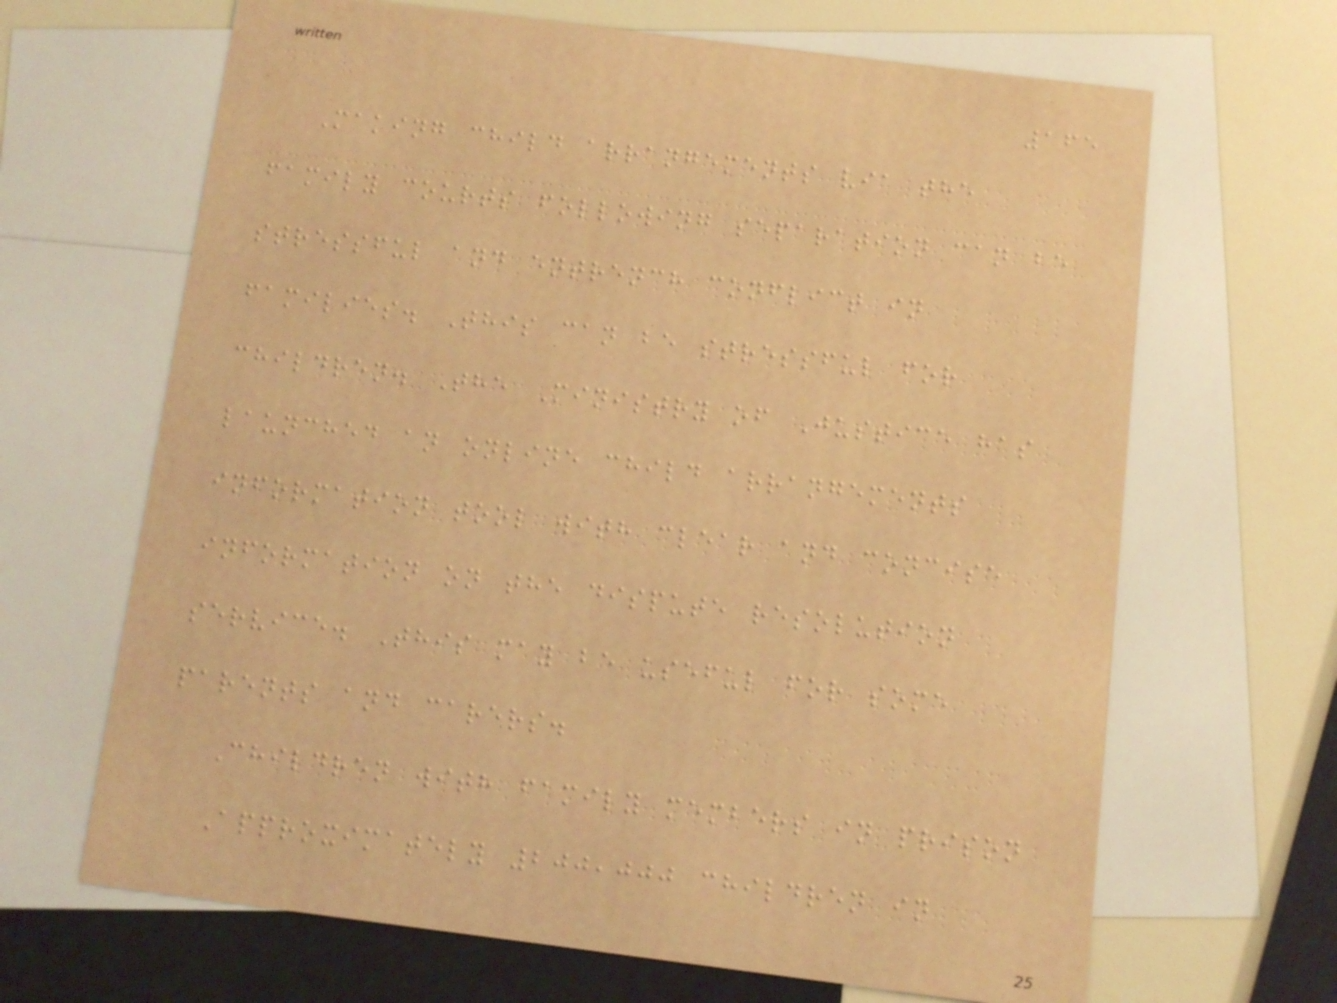165
Making child arrangements via the
family courts following separation can be
stressful and entrench conflict in
families. This can be stressful for
children. The Ministry of Justice has
launched an online child arrangements
information tool with clear and concise
information on the dispute resolution
service. This may be useful for some
parents and carers.
Children with family members in prison
Approximately 200,000 children in
